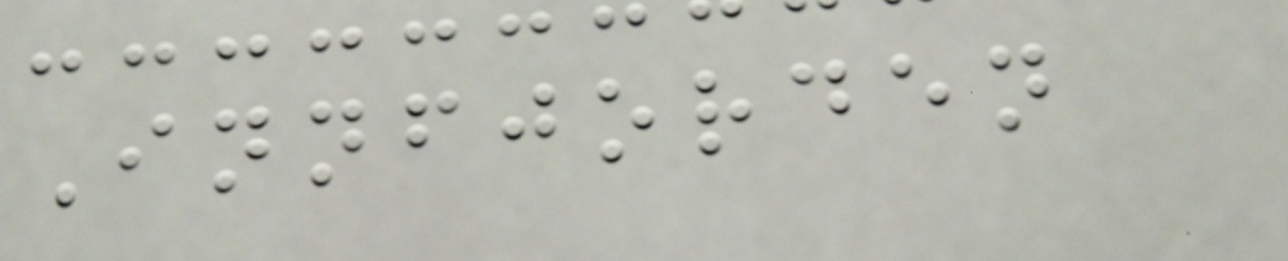Innfjorden
